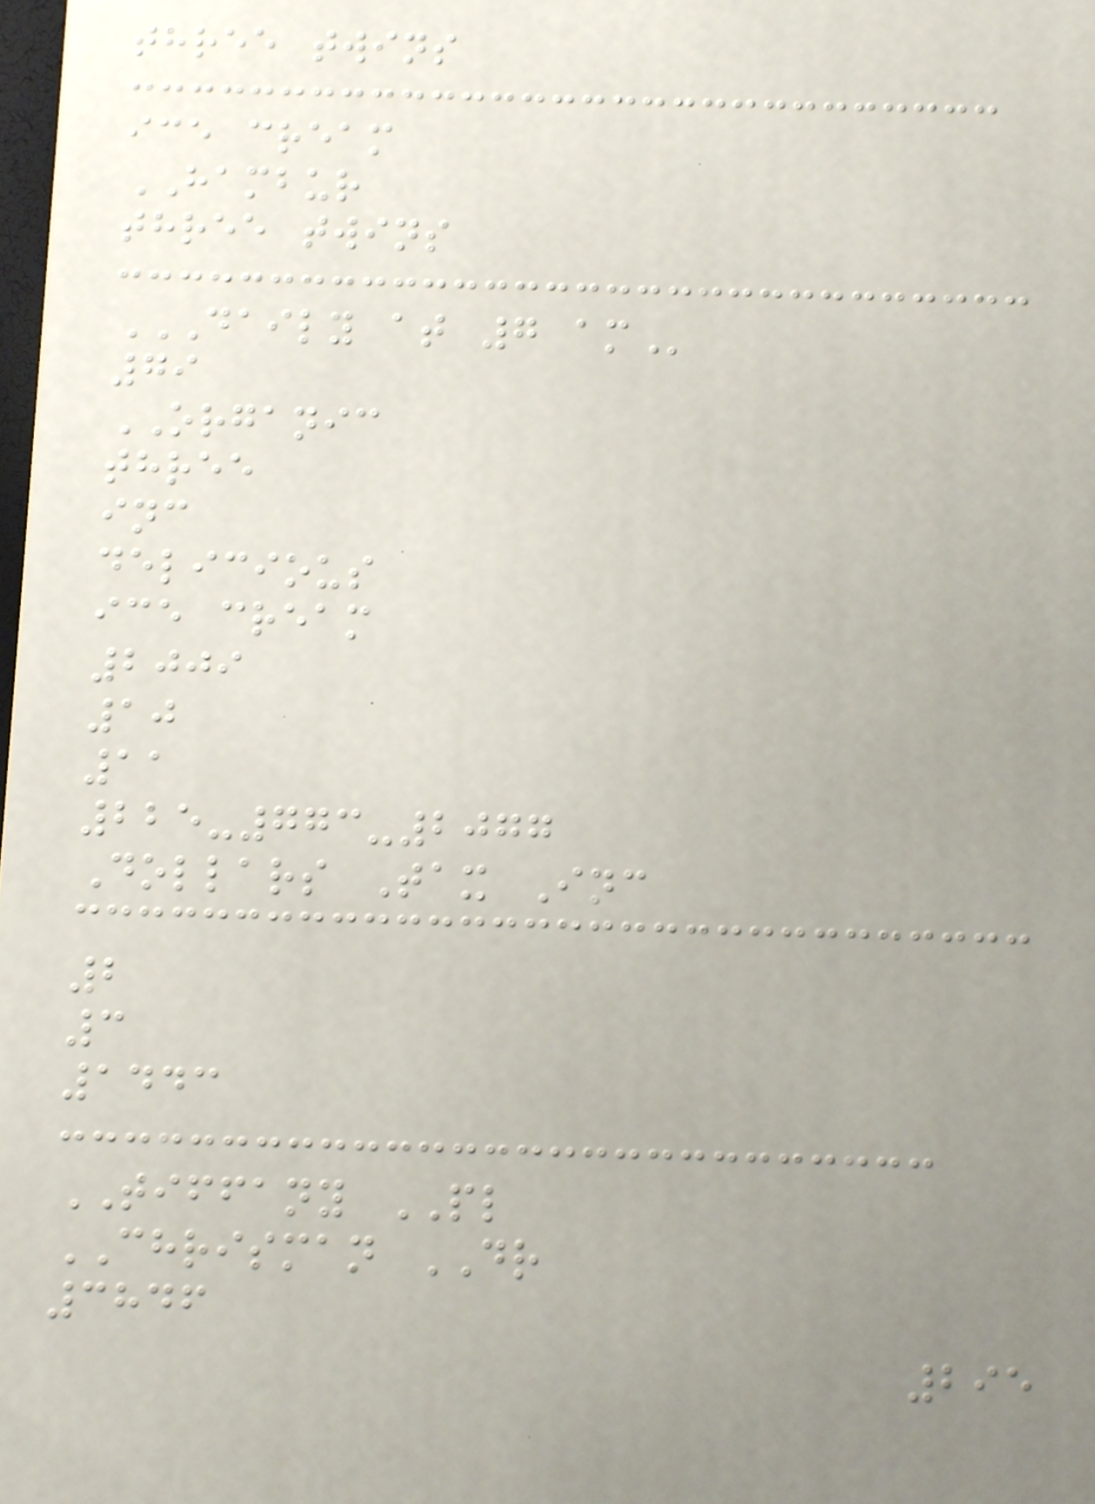three twins
ice cream
HAMBUR
three twins
DAILY AT 7 AM
79
ORGANIC
three
inc
delicious
ice cream
2009
10
11
225-773-2077
Dollars Tax Inc
2
3
1443
TIFFANY PL
CHRISMAN DR
3846
295
